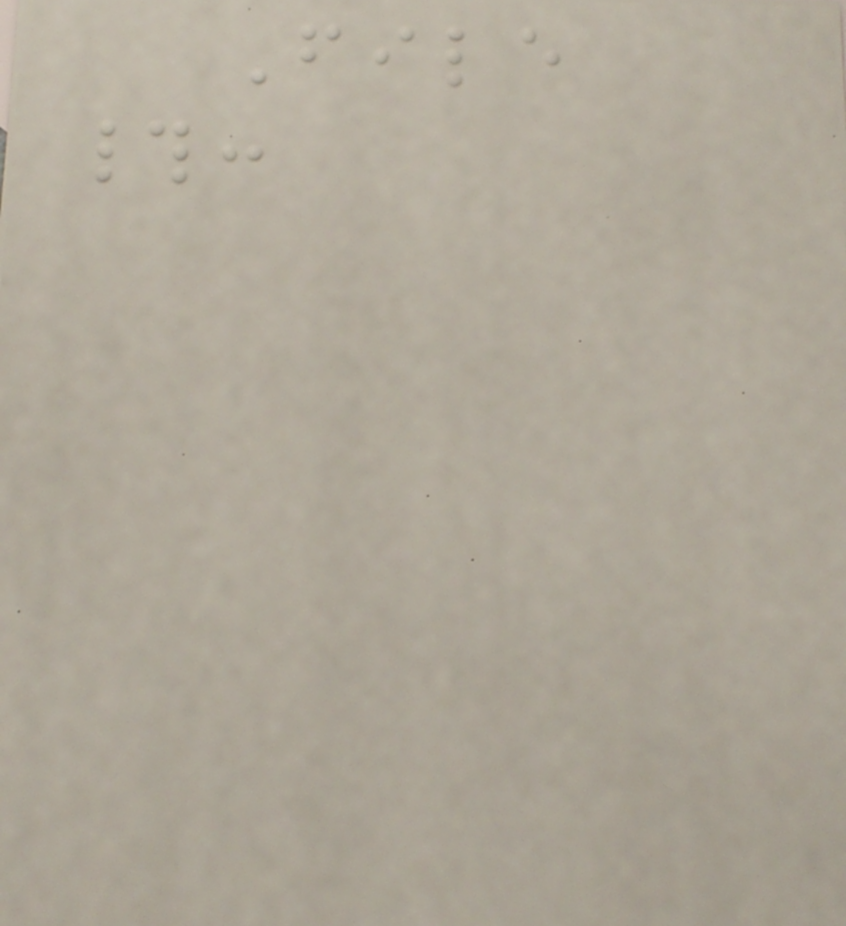File
#:
